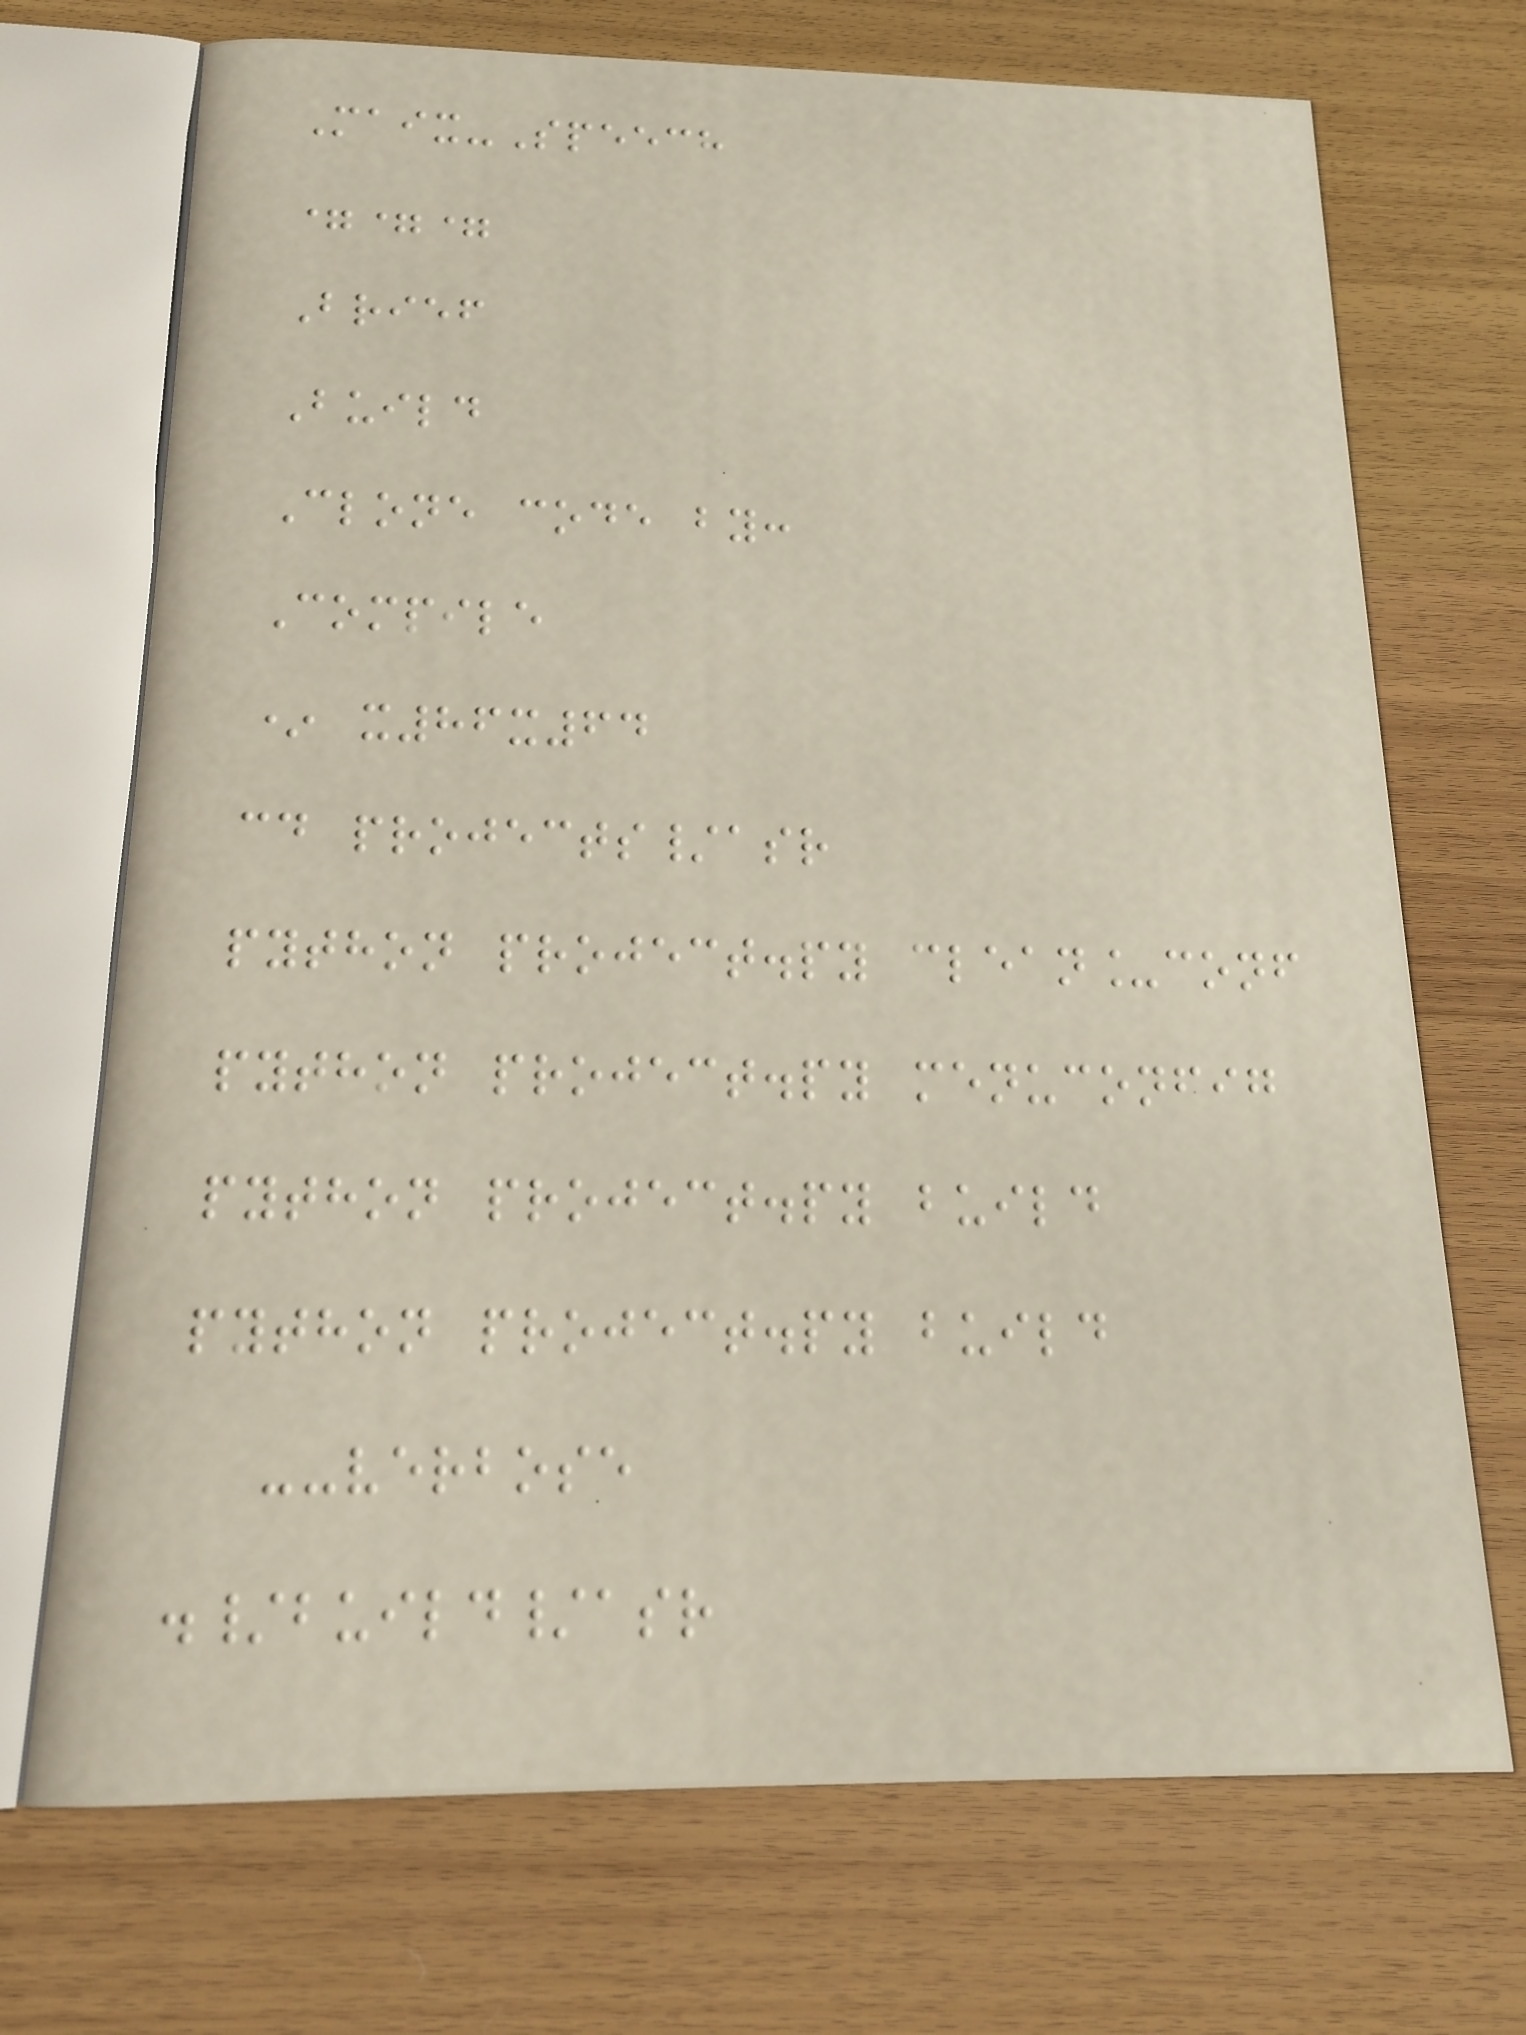Maix-Speech
===
Brief
Build
Clone code by:
Compile
* x86x64
cd projects/asr
python project.py clean_conf
python project.py menuconfig
python project.py build
python project.py build
--verbose
./build/asr
